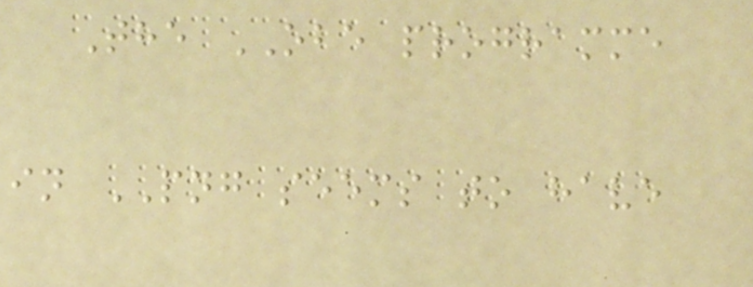The OBE programme
in PNG seems to have
